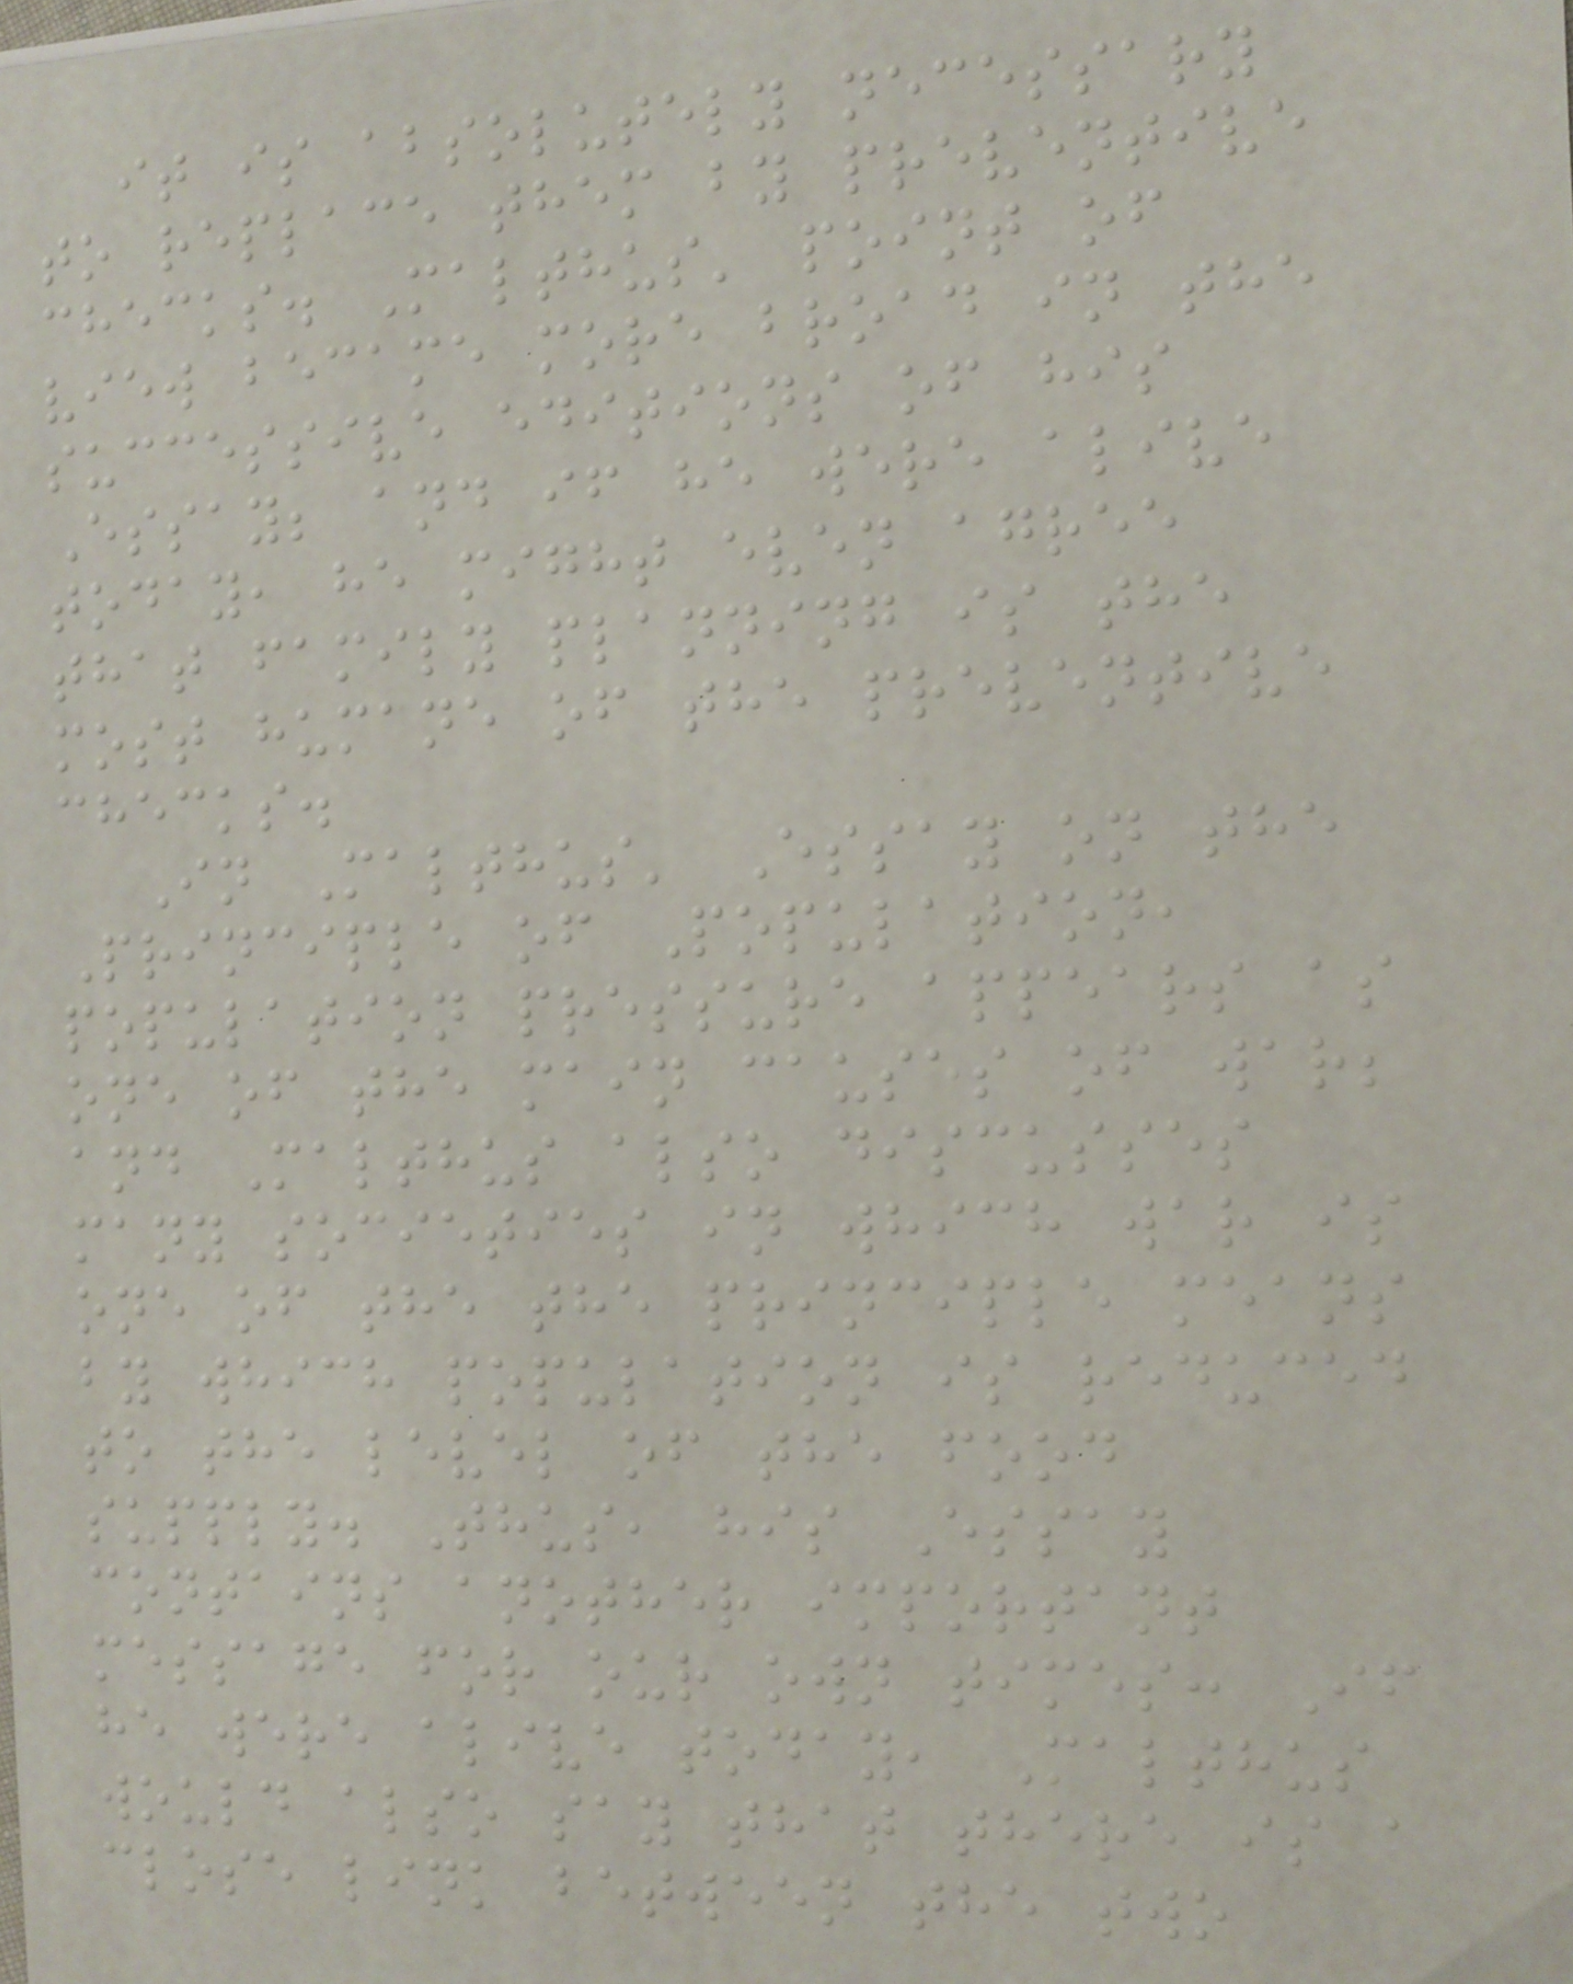it is absolutely necessary
to replace them by preventive
checks. Malthus' point of
view became more broad in the
successive editions of his
Essay; and if he were alive
today, he might even agree
that family planning is the
most humane of the preventive
checks.
In Malthus' Essay on the
Principle of Population,
population pressure appears as
one of the main causes of war;
and Malthus also discusses
many societies in which war is
one of the the principle means
by which population is reduced
to the level of the food
supply. Thus, his Essay
contains another important
message for our own times: If
he were alive today, Malthus
would also say that there is a
close link between the two
